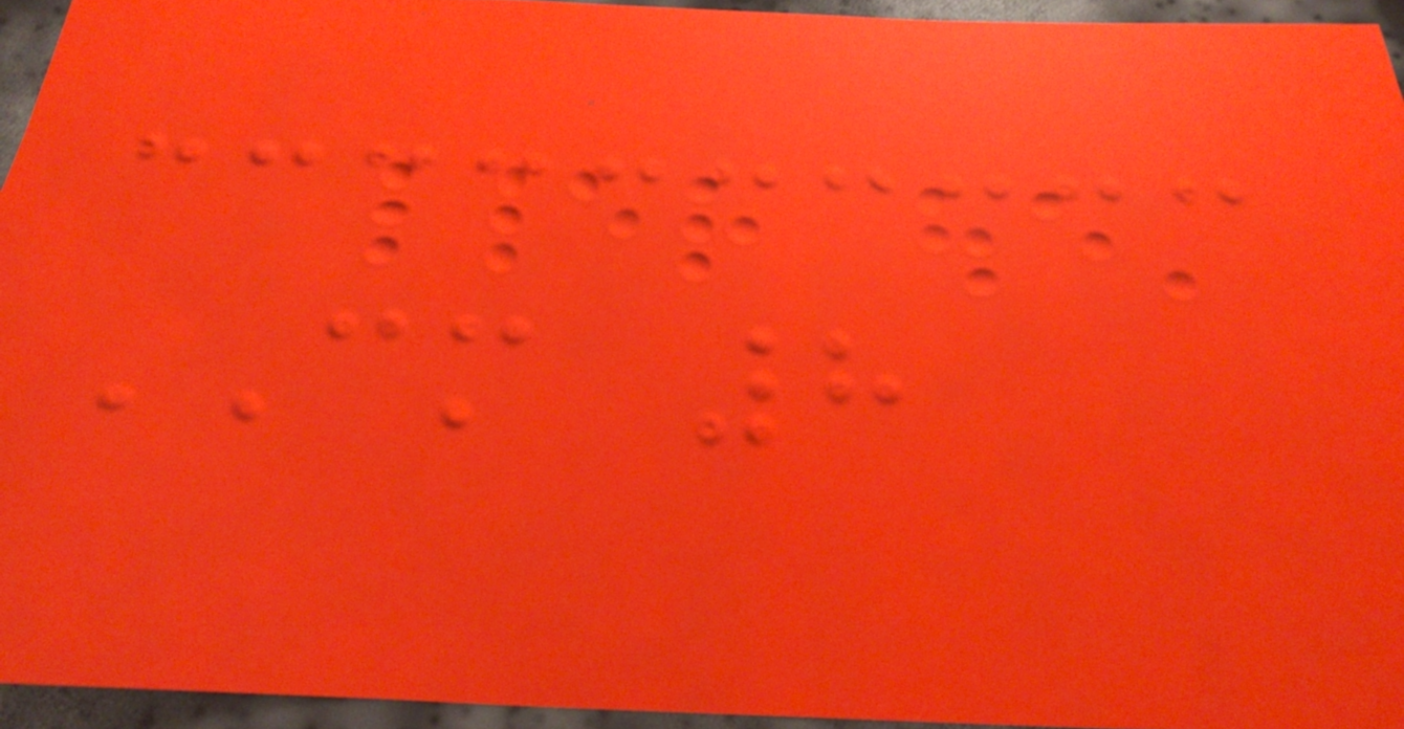CM 8
